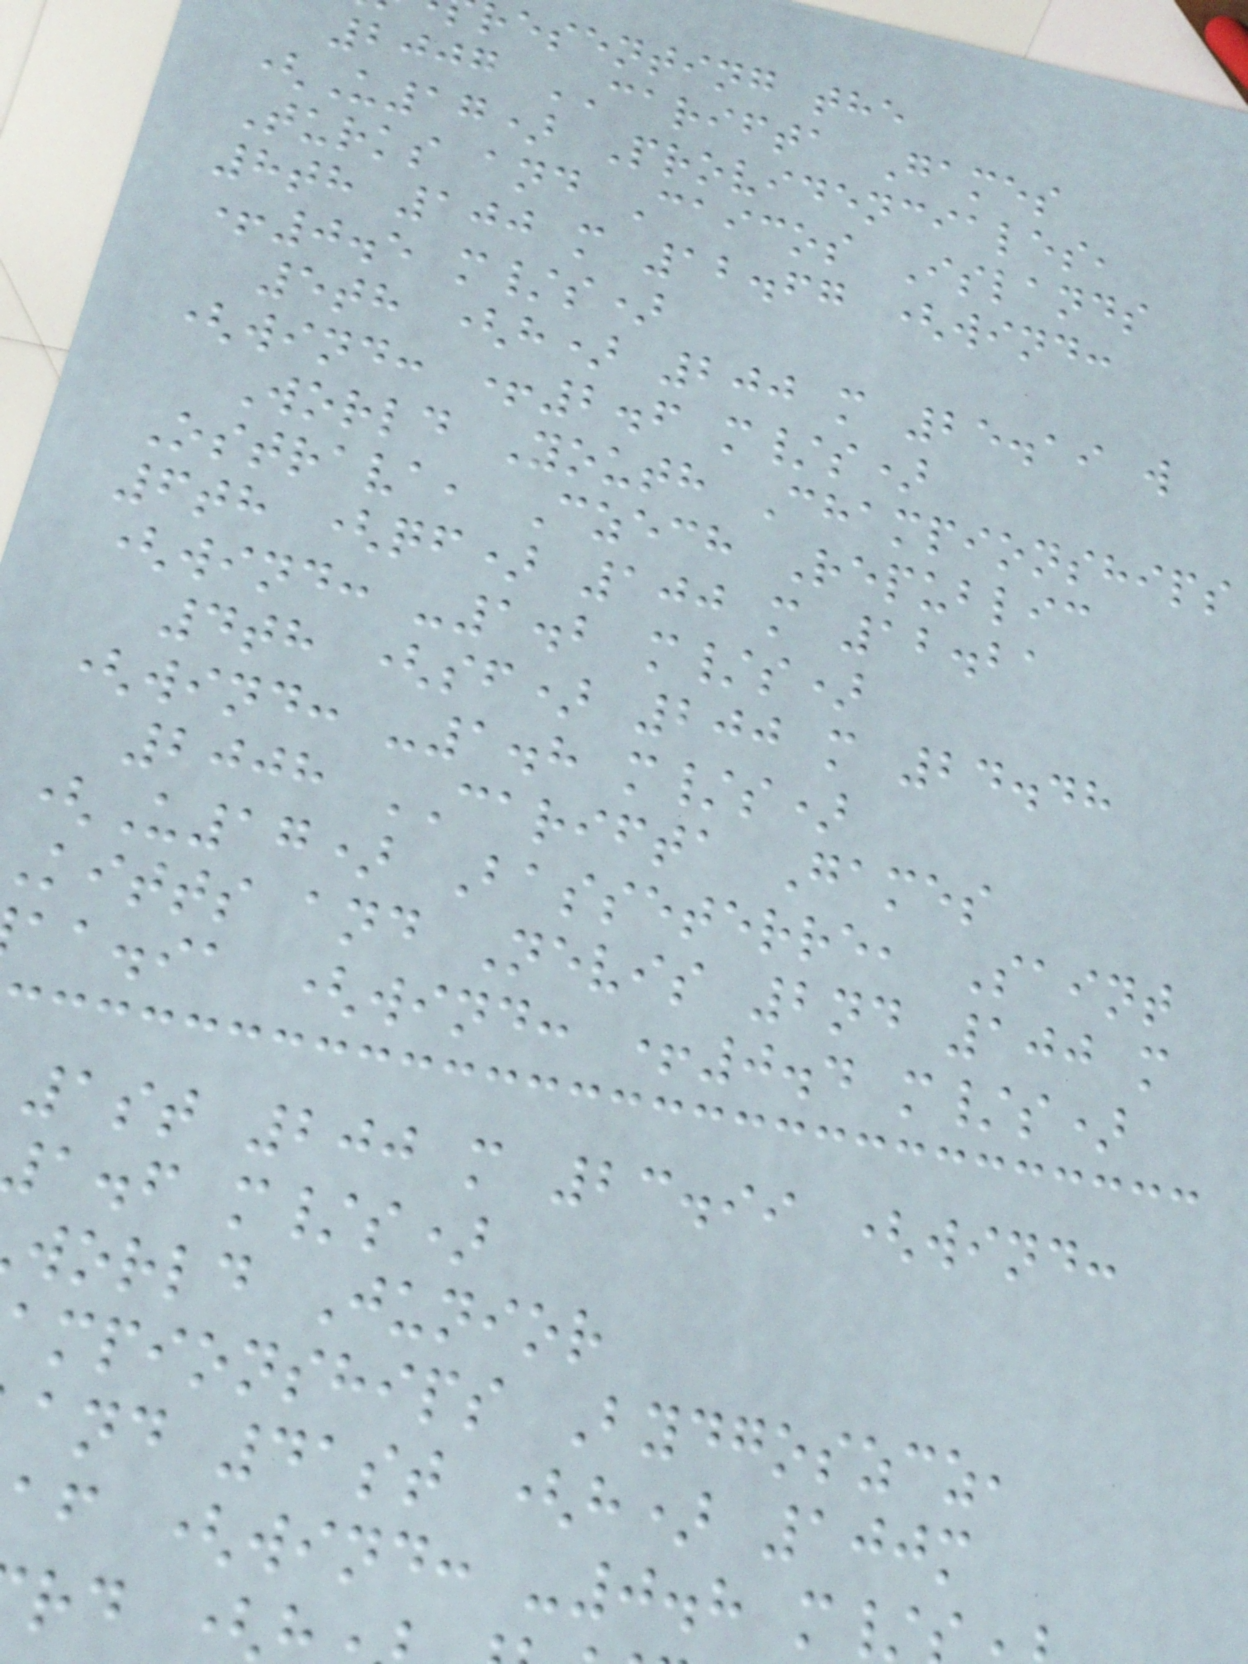resenting the
2007 CARIFTA Games
(U17) Providenciales,
Turks and Caicos Islands
8th 100 m 12.67 (wind:
+0.5 m/s)
5th (h) 200 m 25.19 w
(wind: +2.6 m/s)
World Youth Championships
Ostrava, Czech Republic
6th (qf) 100 m 12.21
(wind: -1.2 m/s)
4th (sf) 200 m 24.48
(wind: -1.8 m/s)
2008 CARIFTA Games
(U17) Basseterre, Saint
kitts and Nevis 2nd 100 m
aa.ia (wind: +0.4 m/s)
1st 200 m 23.99 (wind:
a.f m/s)
world Junior
mpionships Bydgoszcz,
and 41st (h) 100m
af (wind: -0.8 m/
